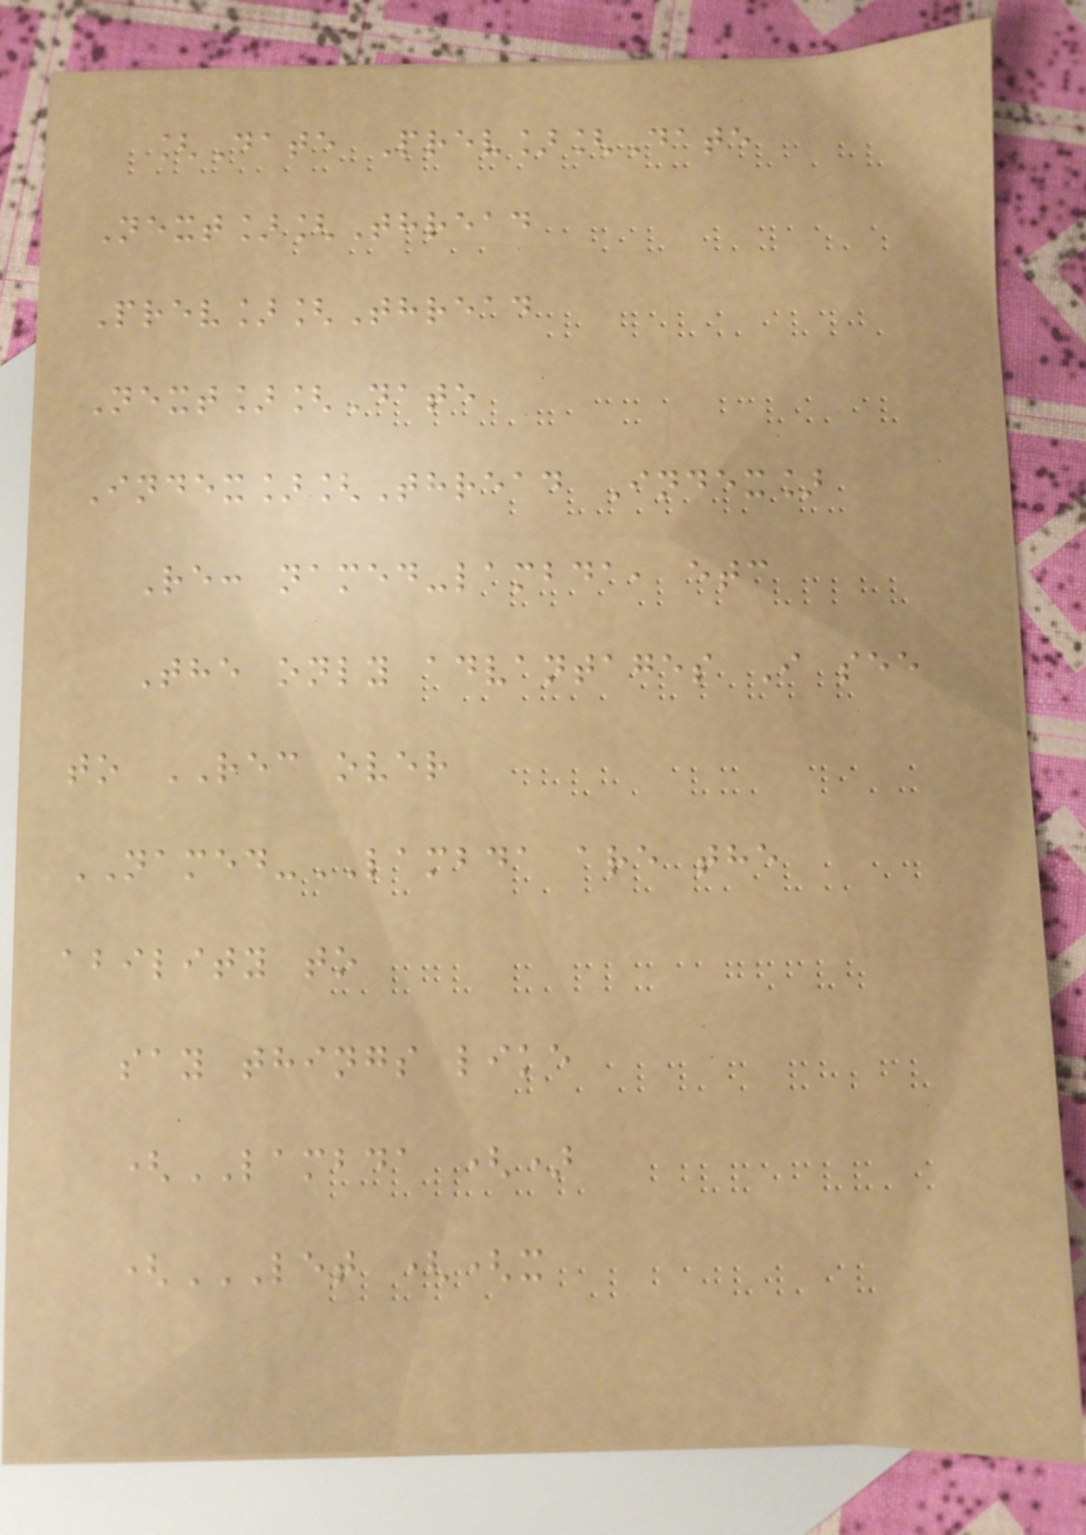[Date Prev][Date
Next][Thread
Prev][Thread
Next][Date
Index][Thread Index]
Re: named-lambda, etc
The only advantages I see
to REC over
NAMED-LAMBDA are the
ability to
say things like
(LAMBDA ()
(LET ((X
